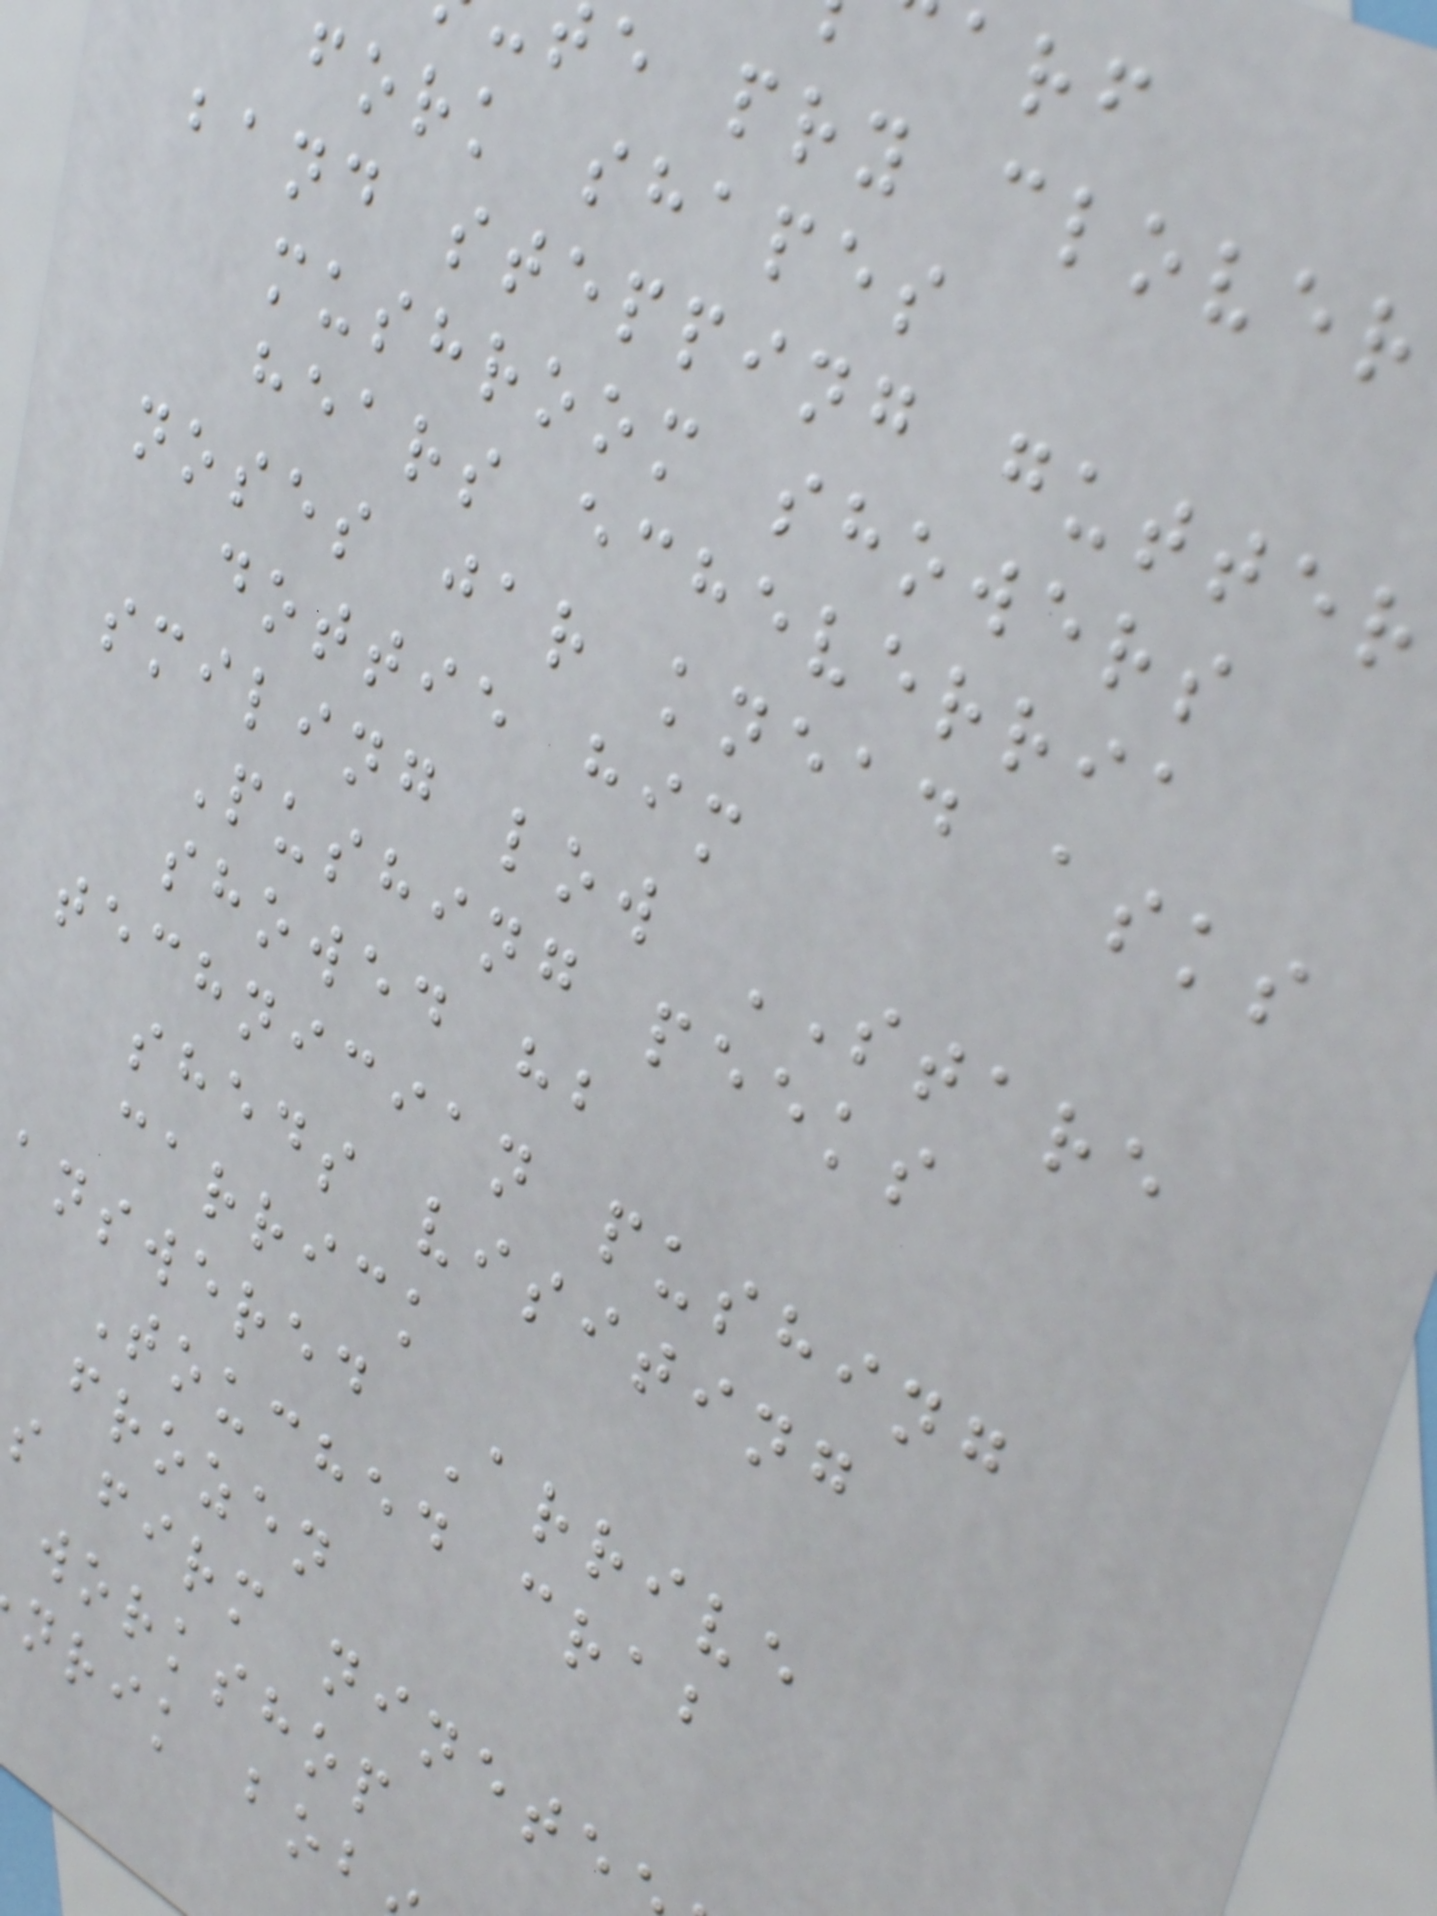e pry clover
fork shapes
band stepping gutter
mushroom showers
hears echeverria
noses jar knead asks
dottie him
smiling low STARE
Pushing peeks
showed hb
technician pushing
sheds visiting
carrick
answered Arrive
Touched crab
frozen
s firm ninete
workshop
nrik bob
